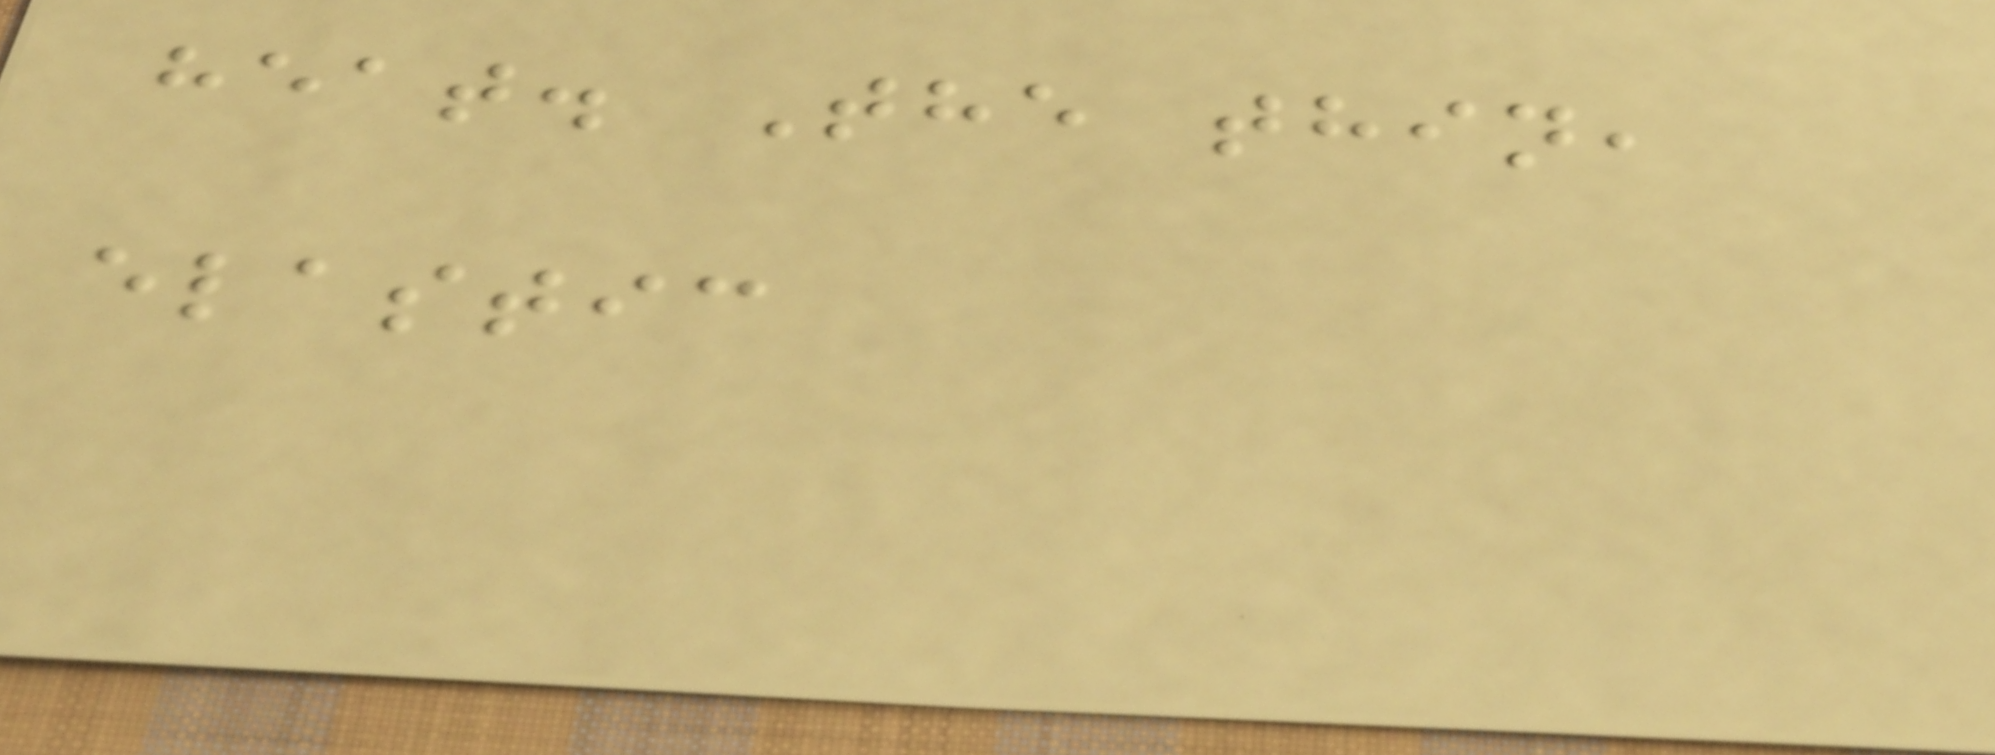heat. The thin,
elastic
